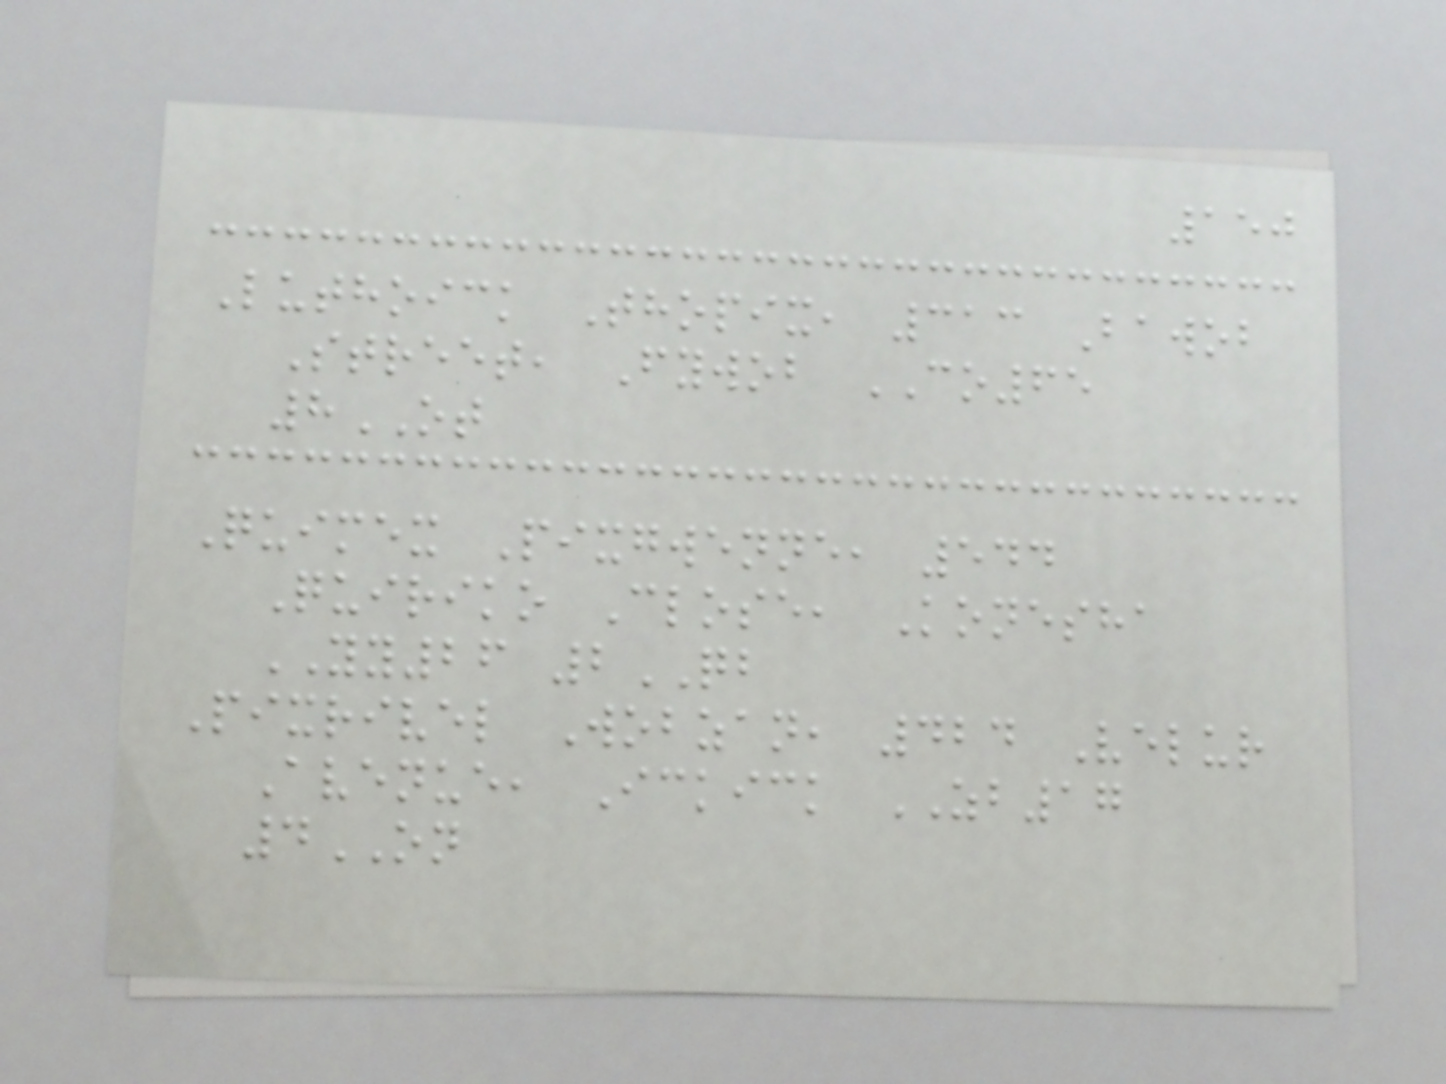150
Luthoick Thopix, 313 Bawob
Street, Fywob CO65
8OT
Quimex Pixgwenne, 544
Quiriko Close, Konesha
YY26 2QB
Pixrivel Wobzan, 424 Velur
Avenue, Ickick ZB17
4ON
